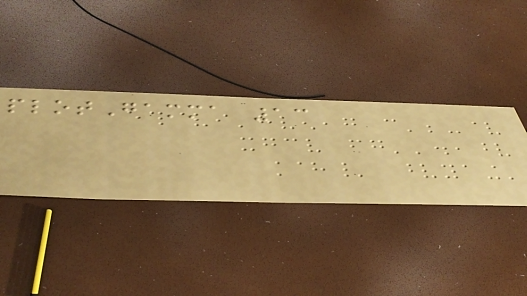plotGamma 13
